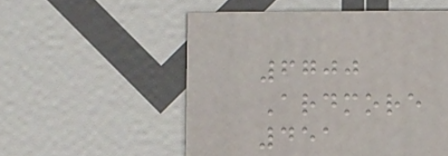6700
Ardmore
451
